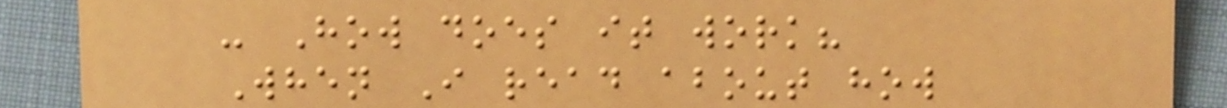- How does it work?
When I read about how
